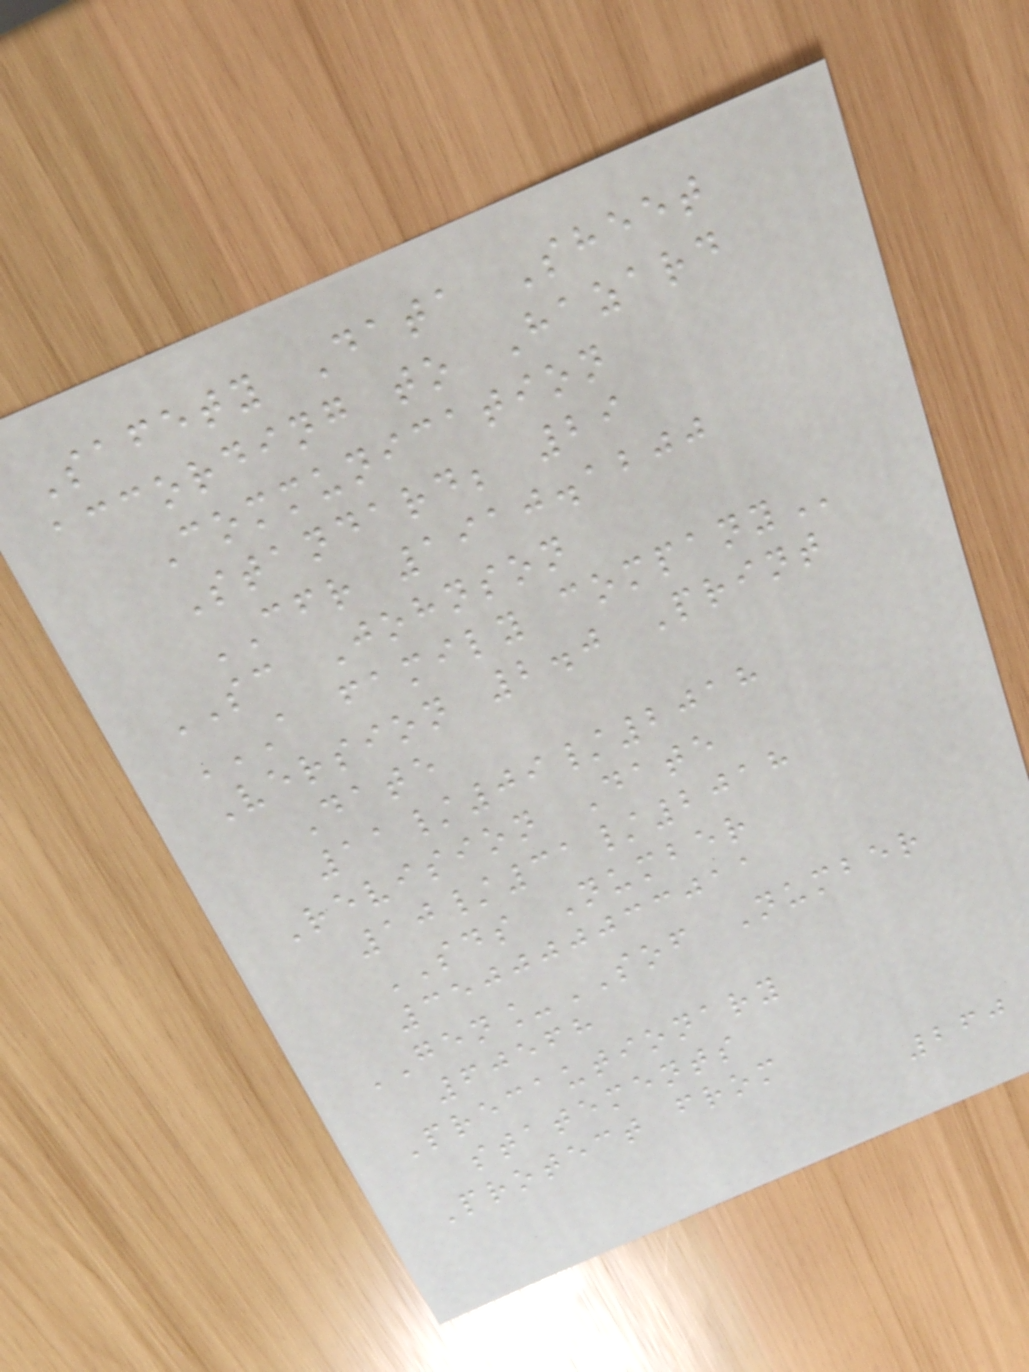Safety Data Sheet
according to Hazard
Communication
Standard; 29
CFR 1910.1200
SC Johnson
A FAMILY COMPANY
Version 2.0 Print
Date
11/09/2018
Revision Date
10/31/2018
SDS Number
350000033011
GEN_SOF Number
60568
Precautionary
statements
Protect from
260
